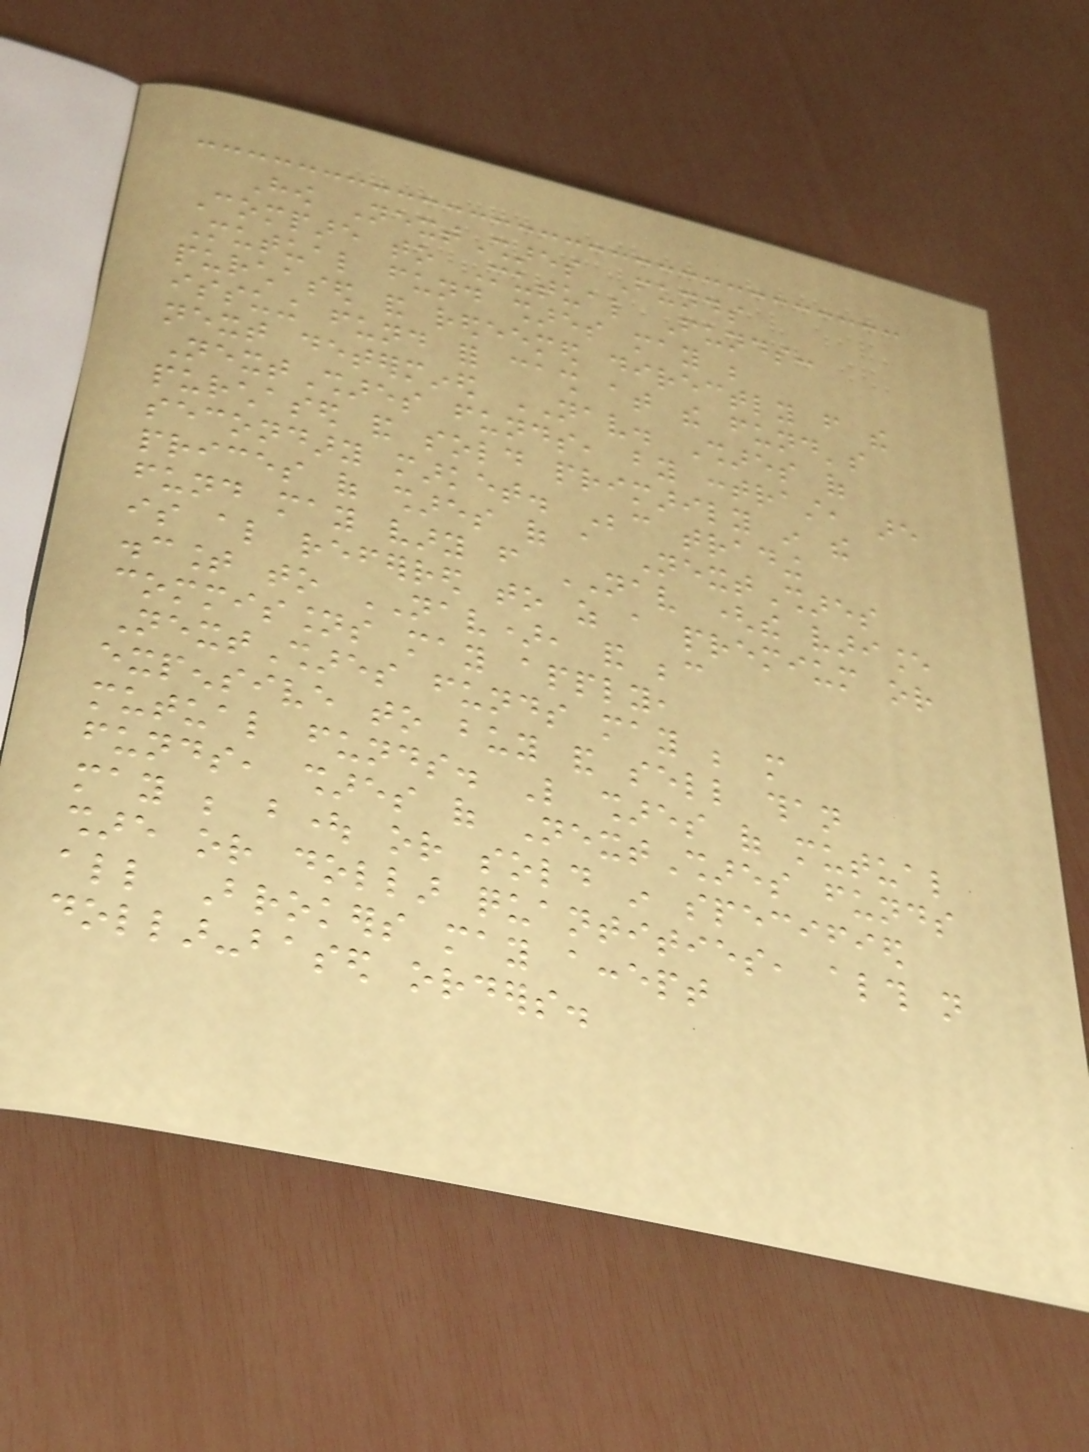How NextShares Funds
Compare to Mutual Funds:
Mutual fund shares may be
purchased and redeemed directly from the
issuing fund for cash at the fund's
next determined NAV. Shares of
NextShares funds, by contrast, are
purchased and sold primarily in the
secondary market. Because trading
prices of shares of a NextShares
fund may vary from NAV (the variance
is also referred to as a premium or
discount to NAV), and because
commissions may apply,
NextShares funds may be more
expensive to buy and sell than
mutual funds. Like shares of mutual
funds, shares of NextShares funds
may be bought or sold in specified
share or dollar quantities, although not
all Brokers may accept
dollar-based orders.
